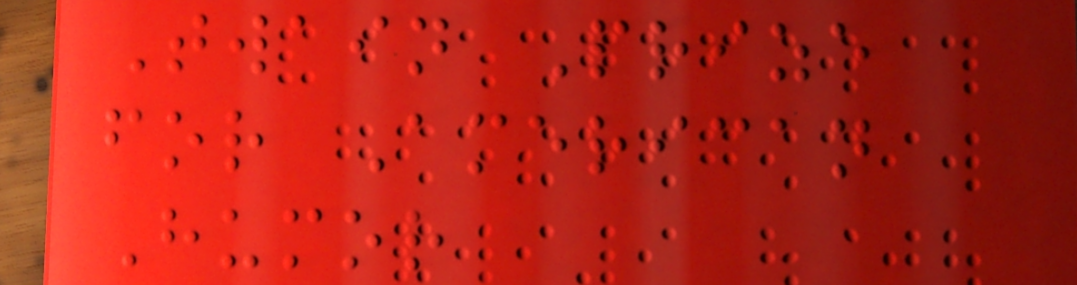Twain Prize
for American
Humor
